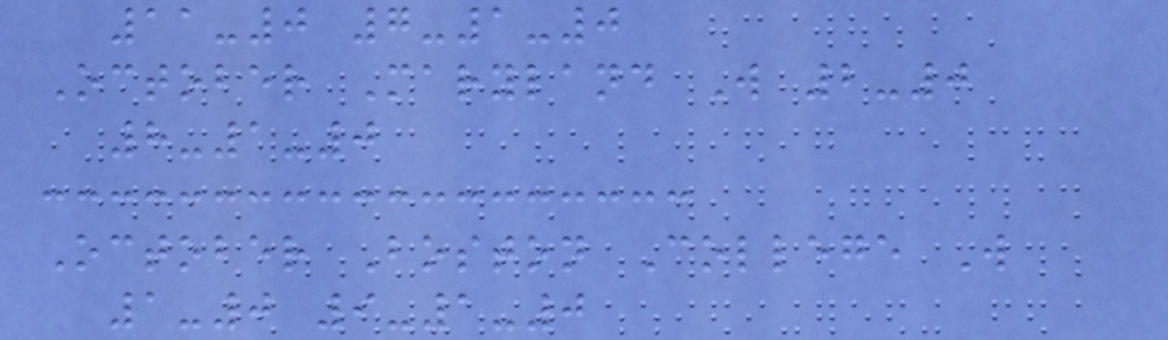11-0 7-1-0
October Maryland W 2-0
8-1-0
October Boston College W
1-0 9-1-0
